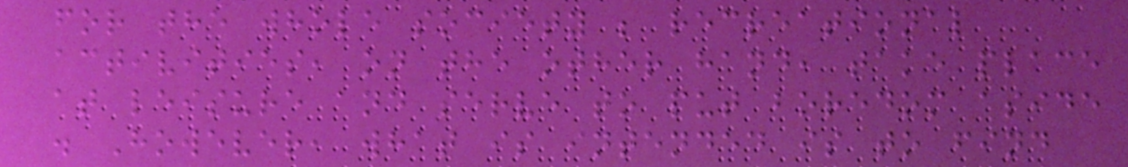for the whole society ; recreational
activities, on the other hand, take place
at leisure and serve to put boredom aside
. However, what is intended is to find
